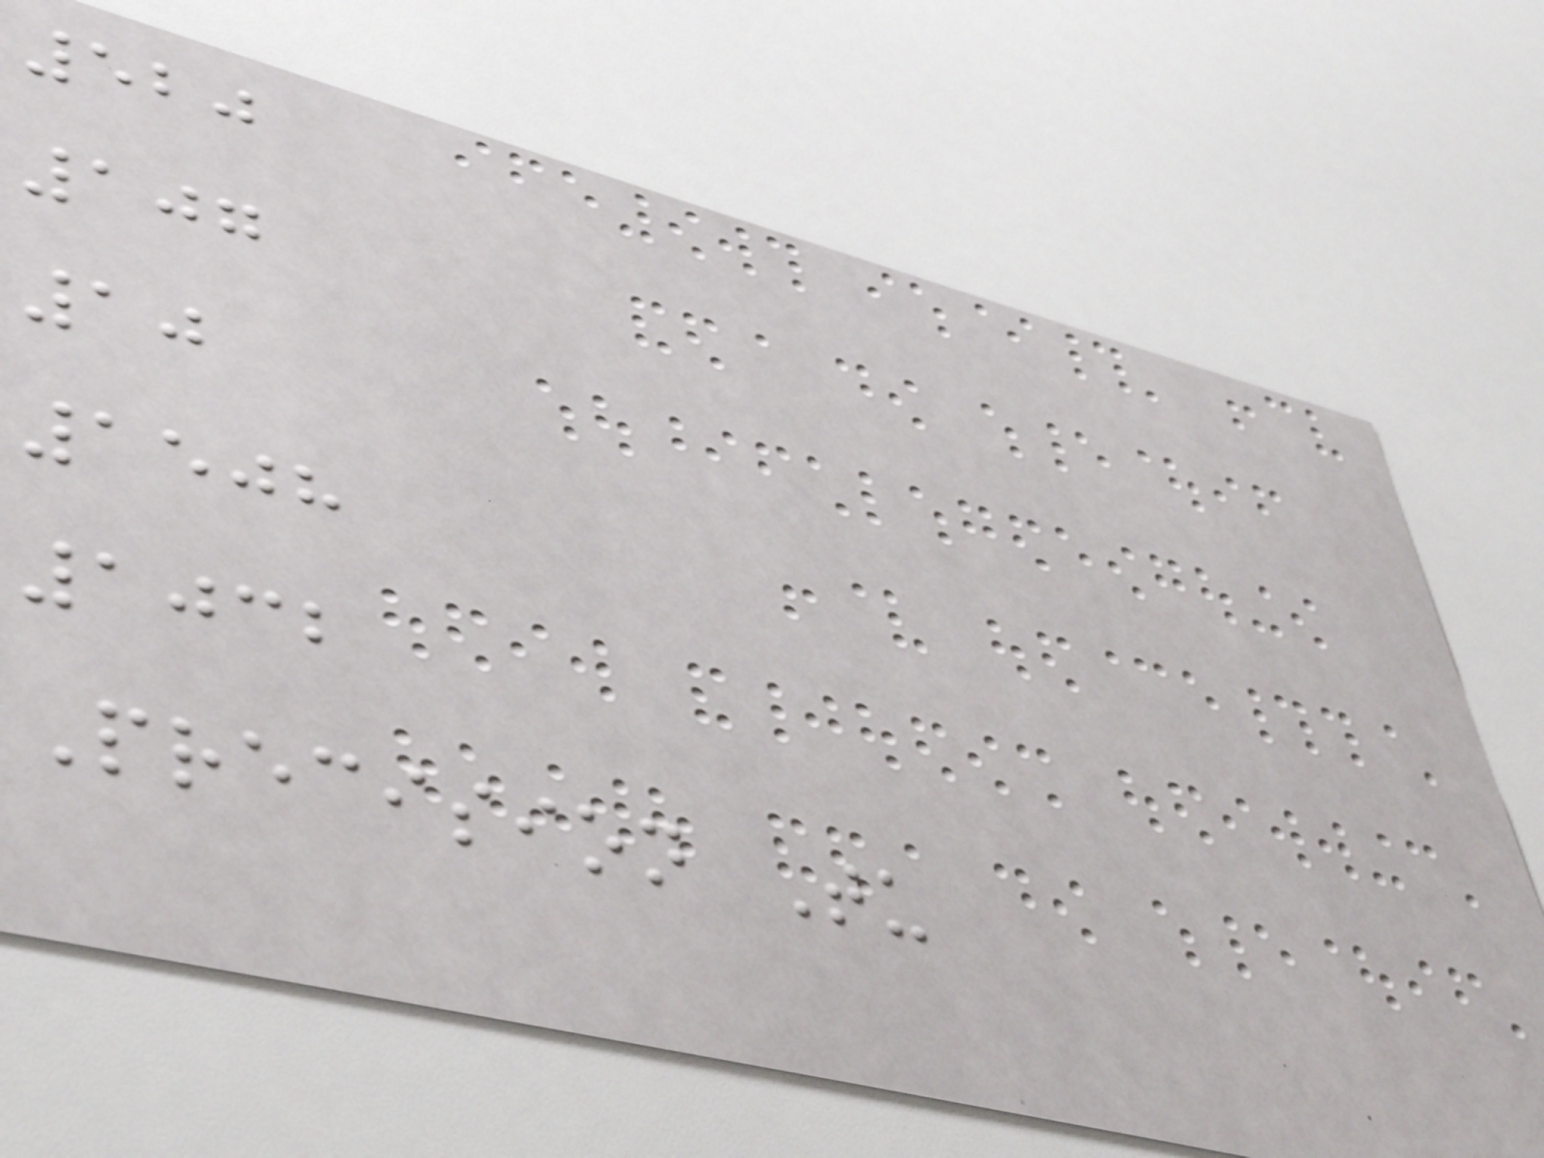520
107
10
1508
1032
Precision Tu
